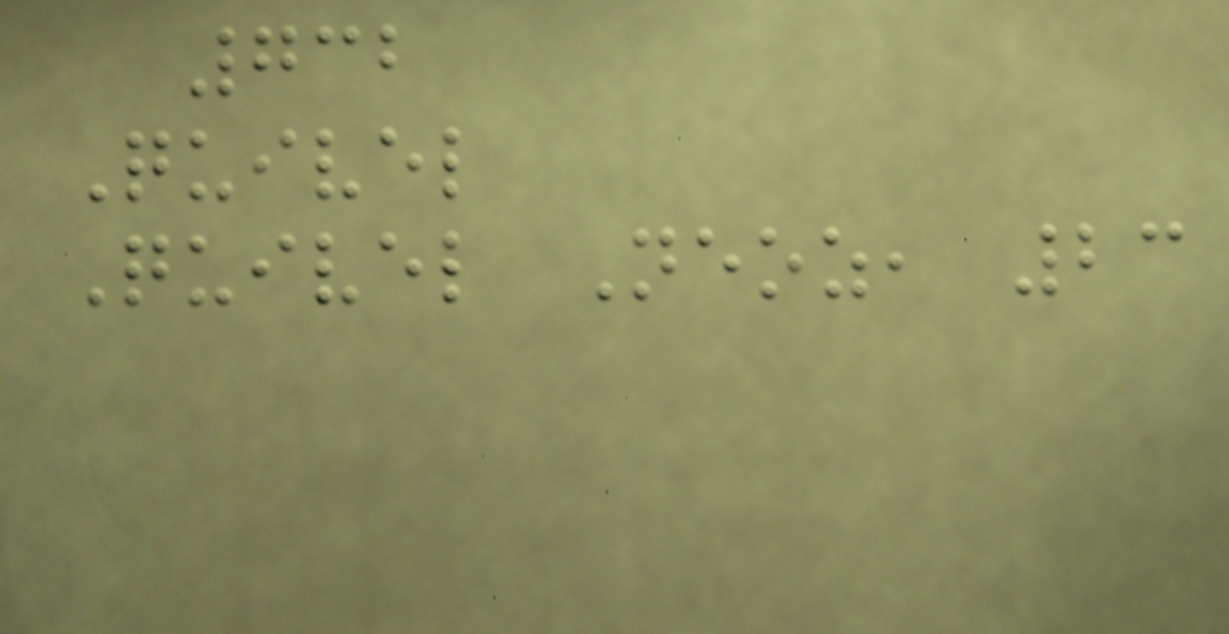732
Quivel
Quivel Neoz, 23
